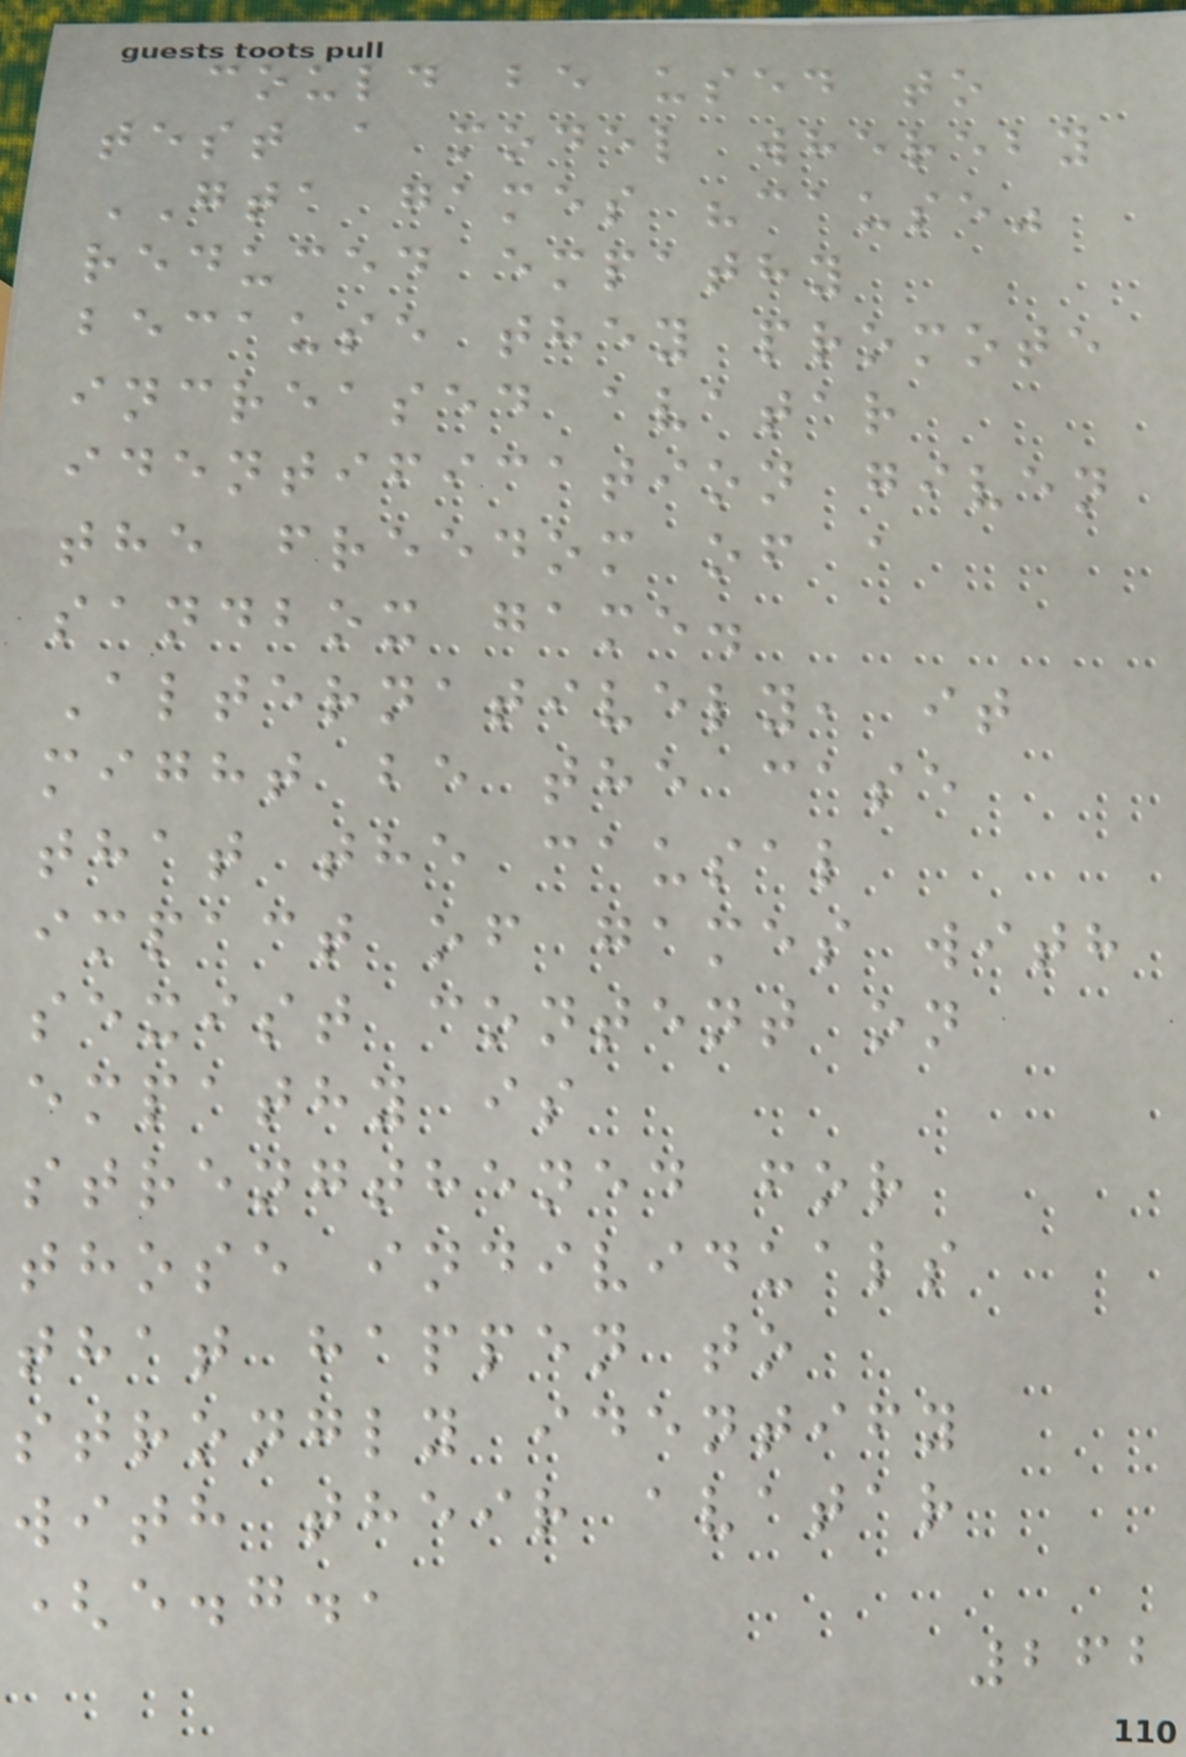could be used to
test a model whereby
GTA games "cause"
reduced empathy
because they promote
increased avatar
identification given
the freedom of a
sandbox game.
Alternatively, it
might be the case
that the causal
impact of games with
sexist content on
empathy is
strengthened for
those individuals
that happen to
strongly identify
with their avatar
(e.g.,
262
